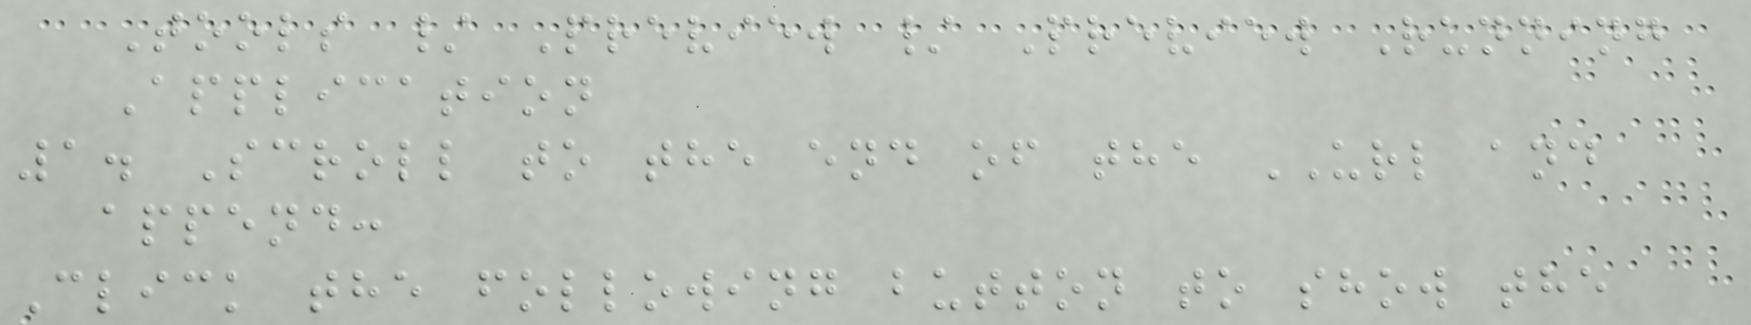Tools / Preview / Preview Running
Application
1. Scroll to the end of the URL and
append:
Click the following button to show the
